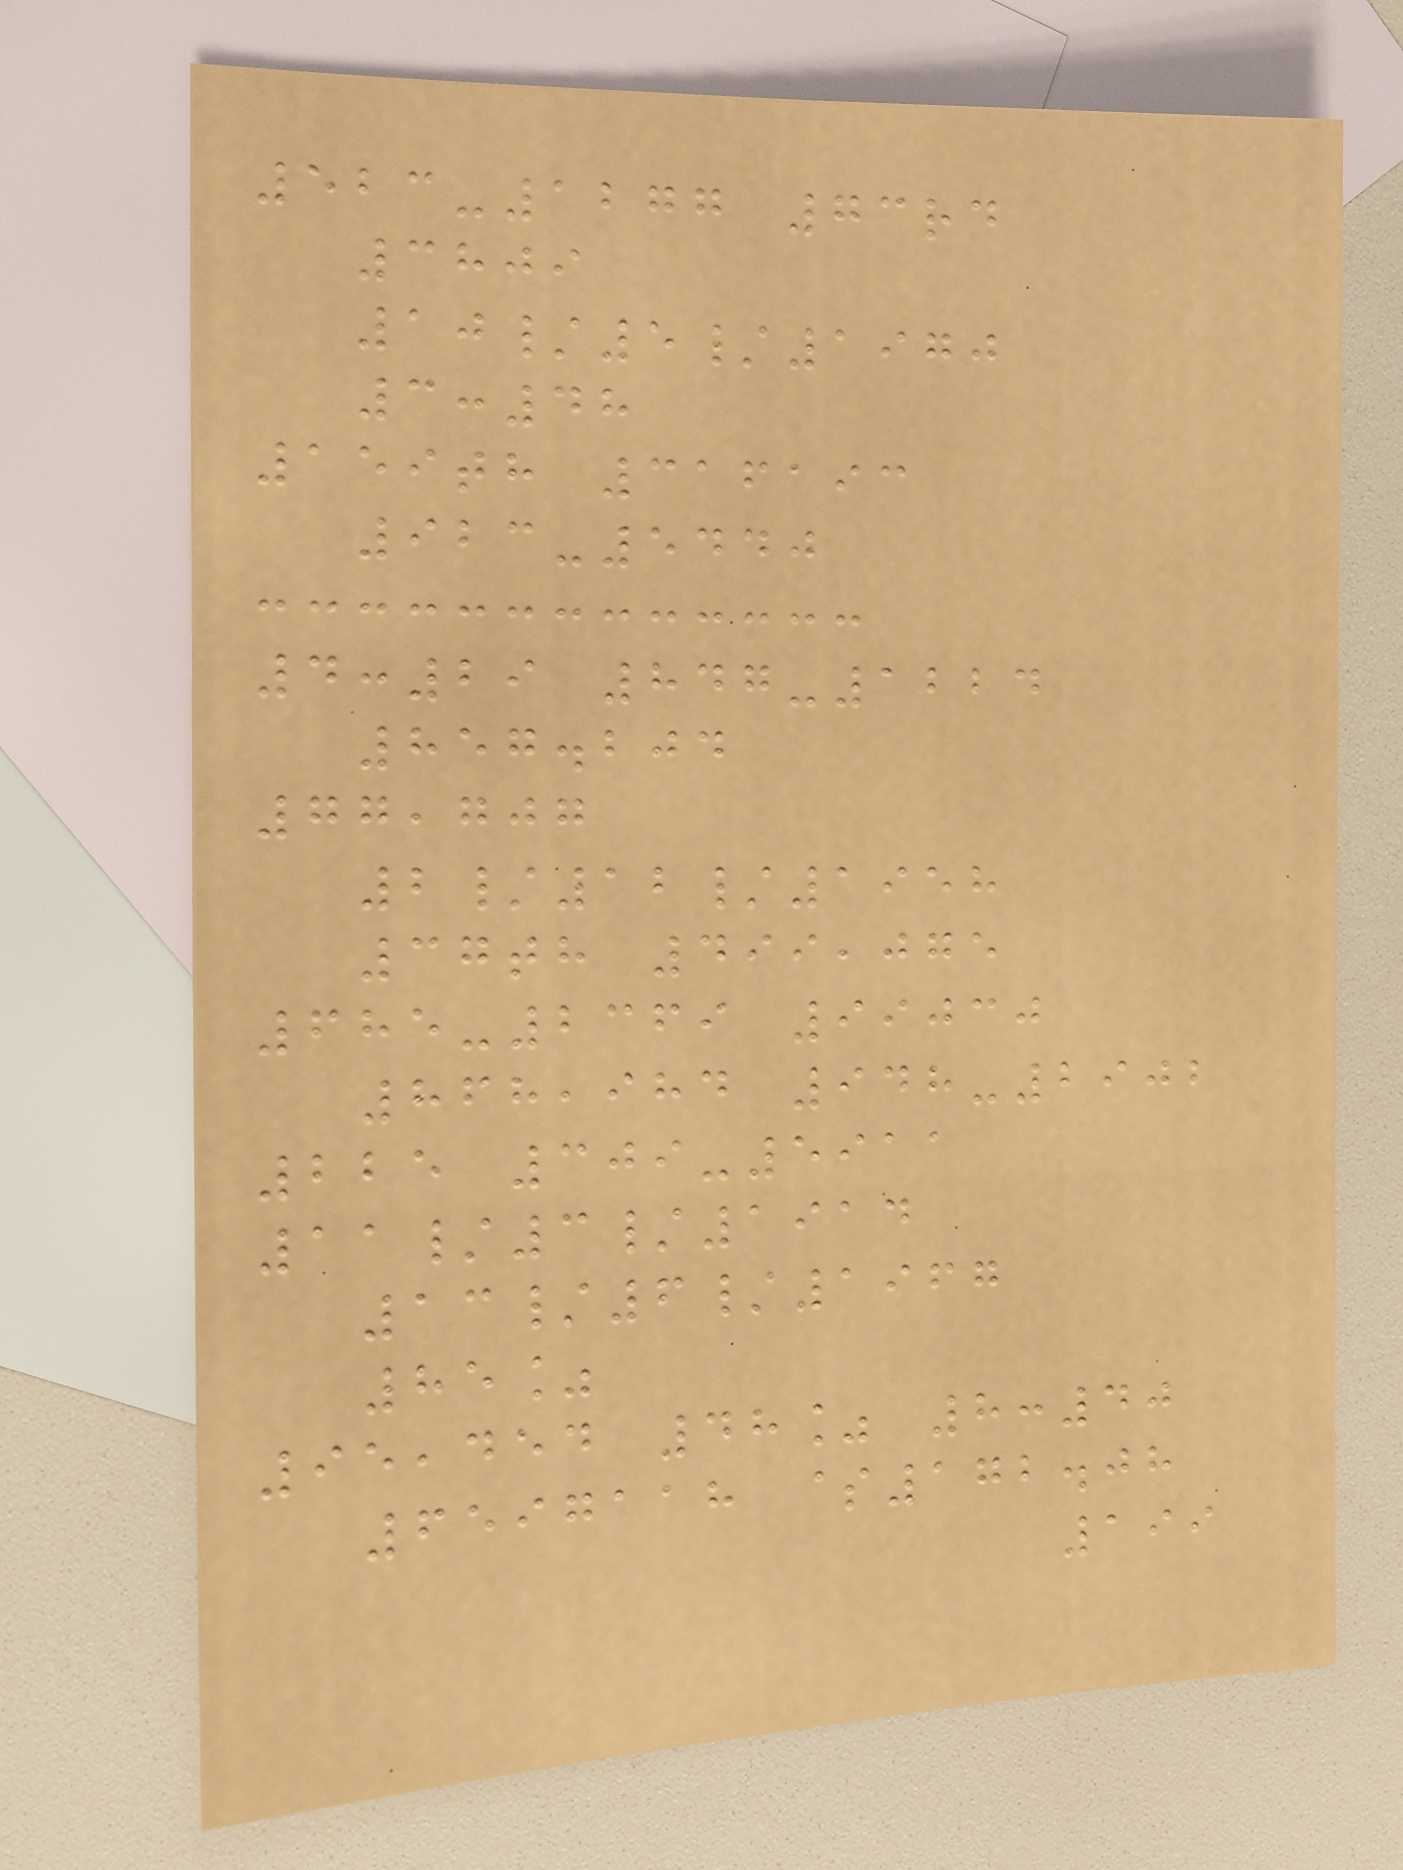523-1277 73rd
3809
10/5/1970
3:48
159th 316193
923-5440
4:29 847-1224
857.204
77,707
2/12/1958
37th 499,075
685-2369 99030
868,984 948-2902
225 309-5911
11/3/1914
13/6/1967
85%
95,454 48% 8:40
6597118 $172.08
199
